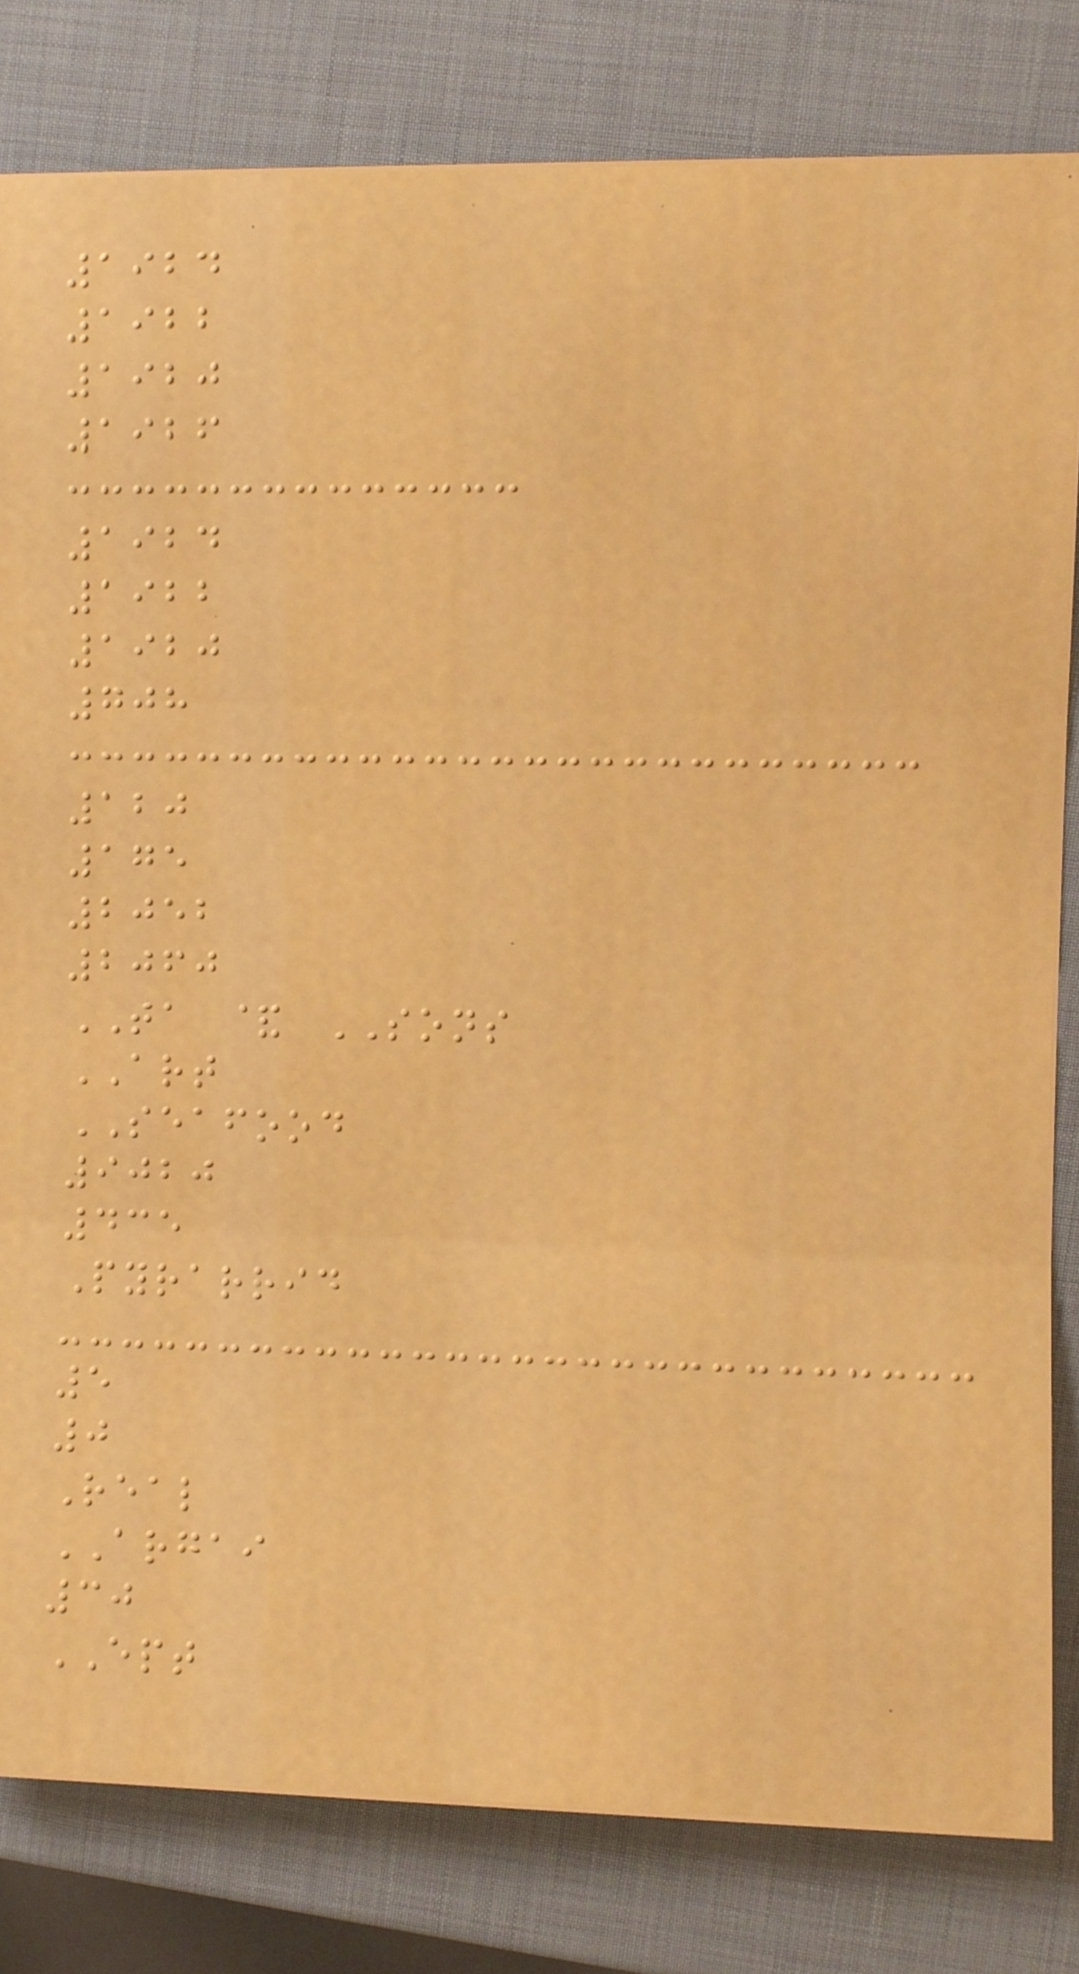1924
1922
1920
1926
1924
1922
1920
708
120
175
2052
2060
TA & SONS
ART
SEAFOOD
9020
435
Pyrarrid
5
0
Real
ARGAI
30
EPT
